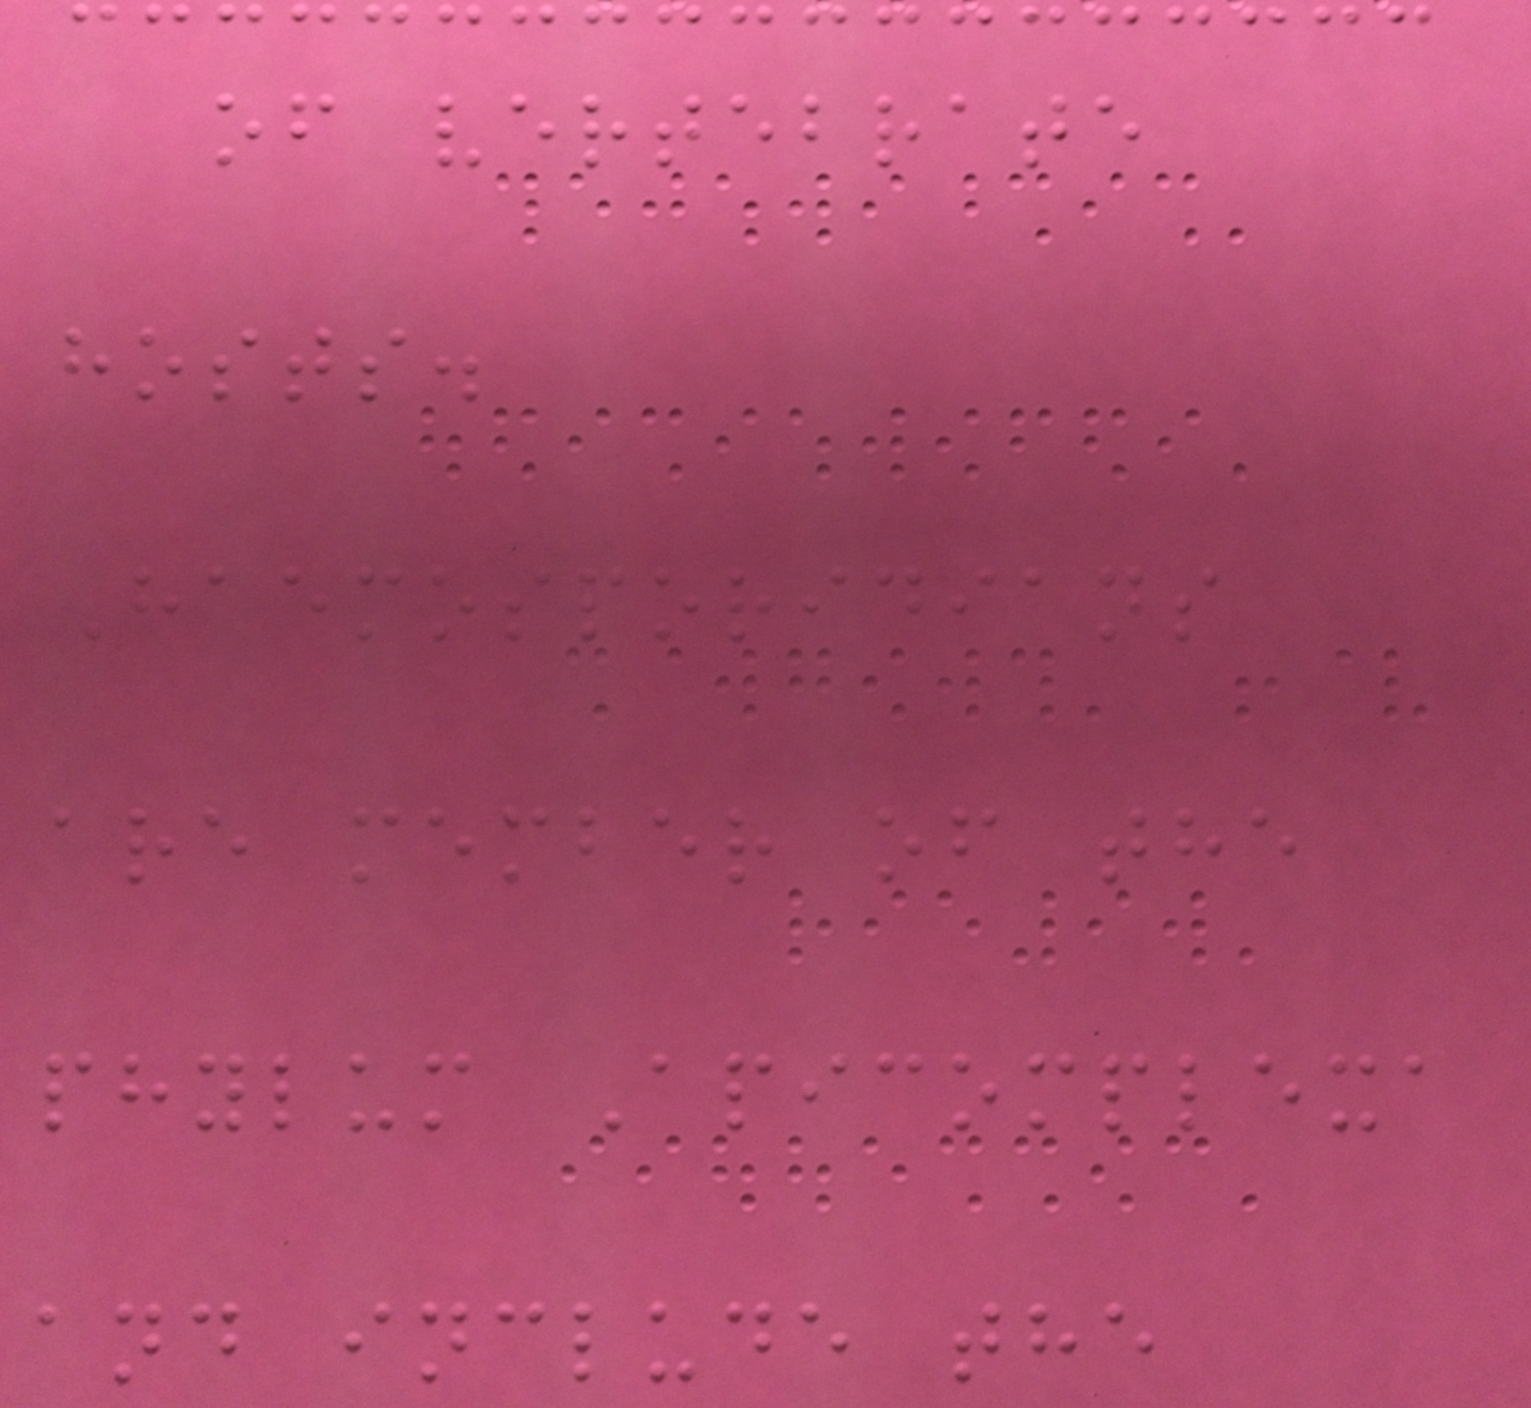of vertebrate
hosts.
Haemosporidians
are member of the
phylum Apicomplexa
and include the
